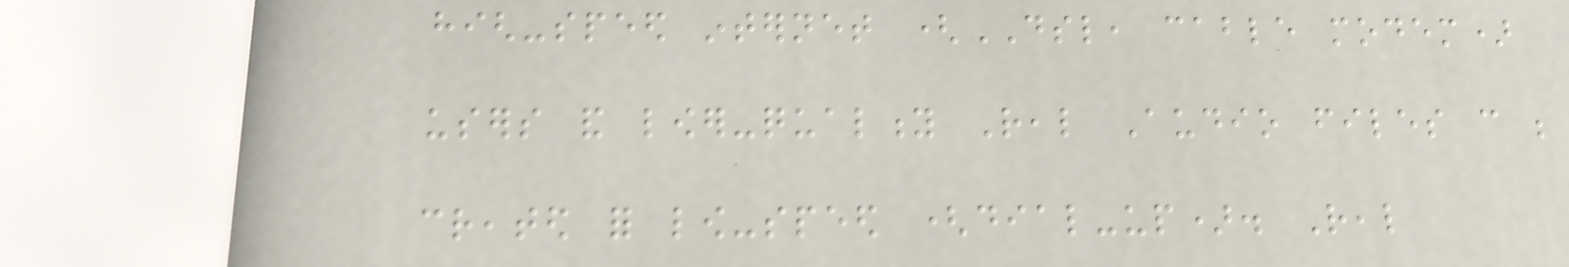high-speed internet (DSL, cable modem)
users and lower-quality Real Audio files can be
created for low-speed (dial-up). Real
